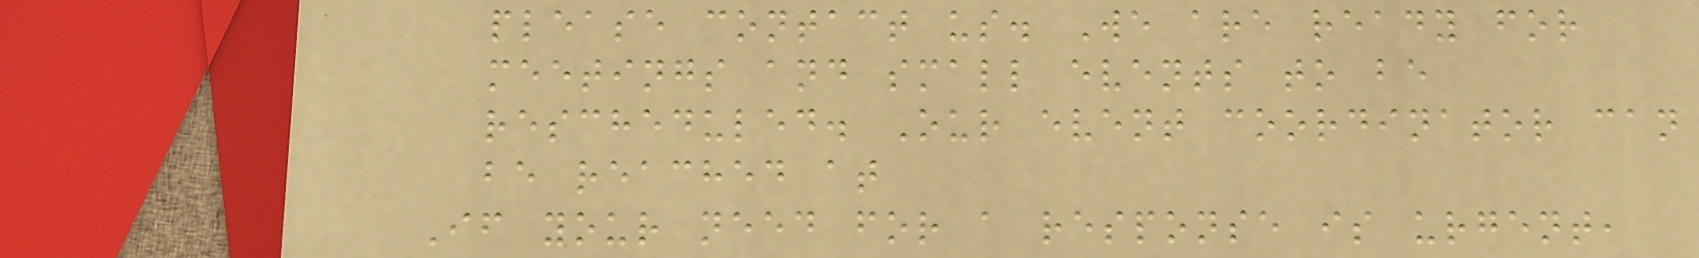please contact us. We are ready for
meetings and small events to be
rescheduled. Our event coordinator can
be reached at
If your need for a response is urgent,
